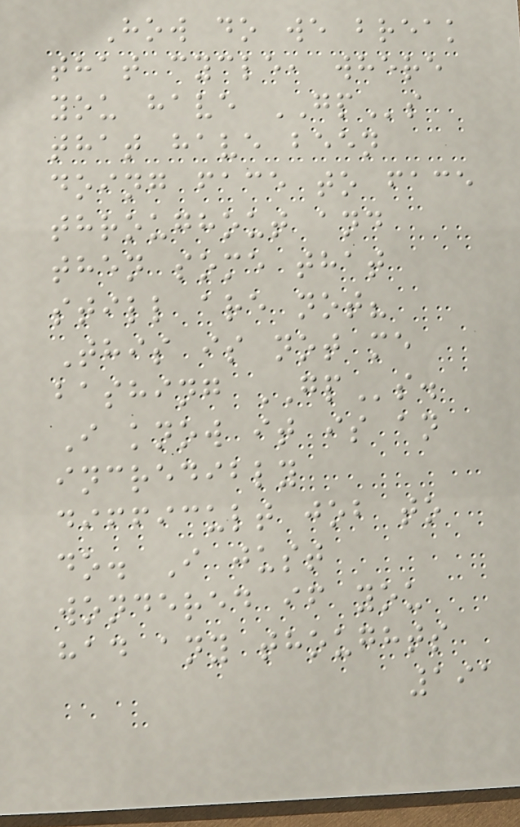How do we break
that cycle, where
you have GPs
that have been
doing face to face
throughout and
then some that
still are not?
This is not me
bashing GPs.
I know it is an
incredibly
difficult job to
do. I just
wondered if you
had any thoughts
191
